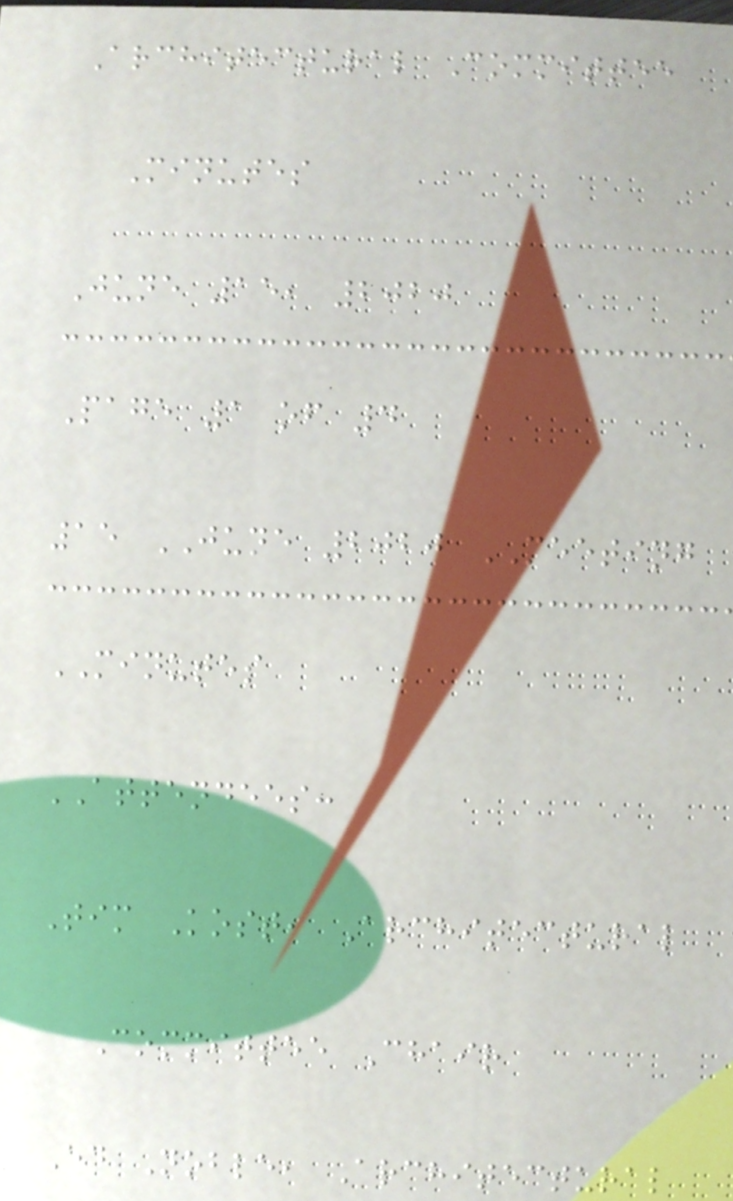Architectural Committee
Minutes
June 15, 2020
Page 1 of 4
15 JUNE 2020 MEETING
MINUTES
ATTENDEES:
Tim Kost, Architectural
Committee Chair
Ed Noble, Architectural
